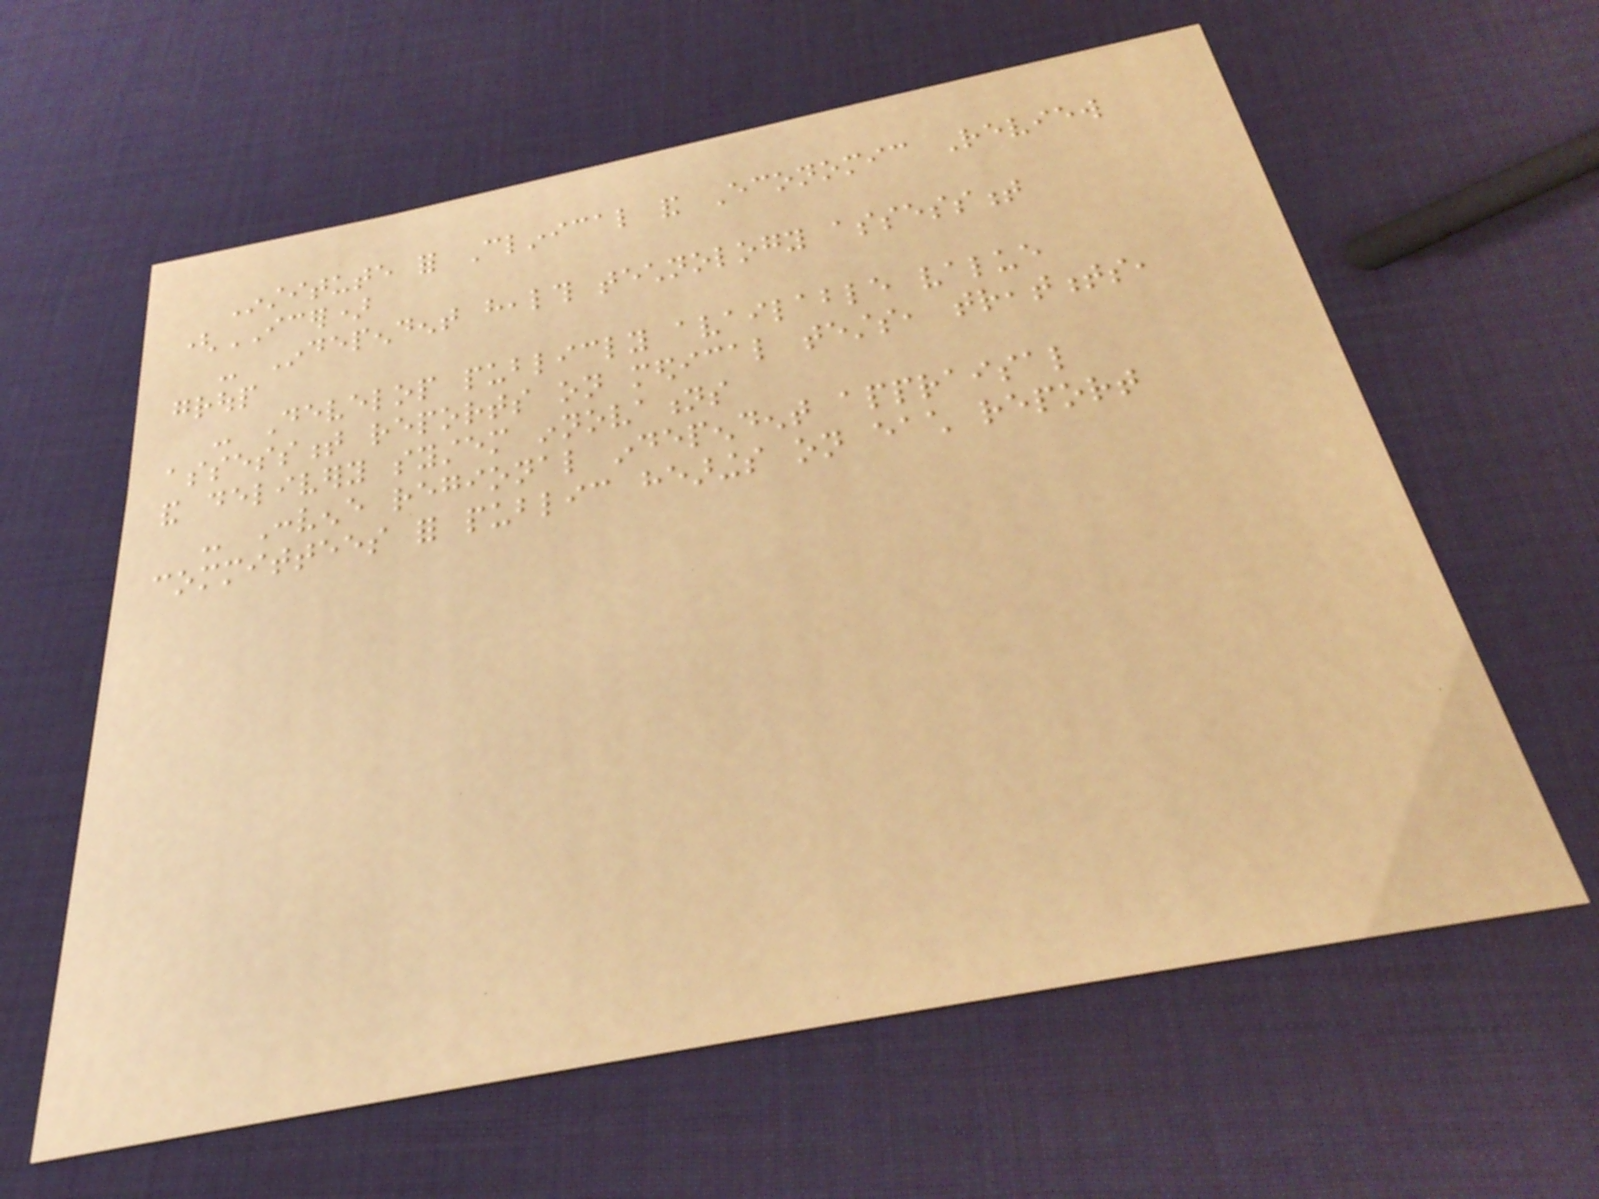Institute for Clinical and Economic Review
(ICER)
- Independent health technology assessment
group
- Develop publicly available value
assessment reports on medical tests, treatments,
and delivery system innovations
- Convene regional independent appraisal
committees for public hearings on each report
